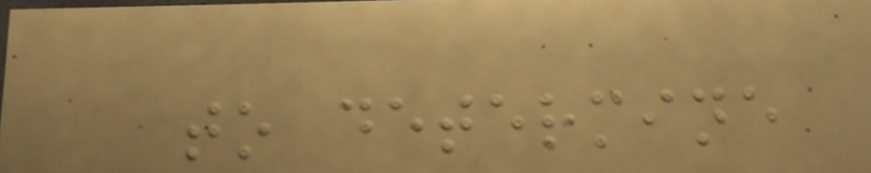to determine
